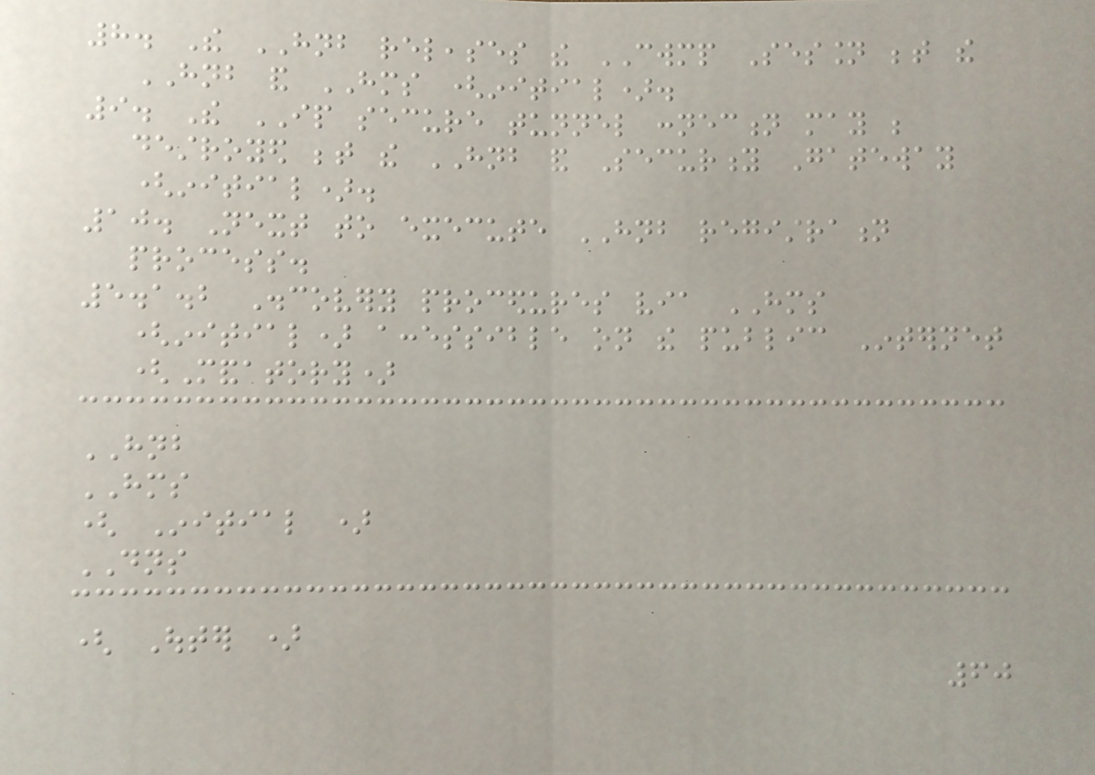8. The HNB releases the CWMP Session between the
HNB and HMS (initial).
9. The IP secure tunnel connection may be
destroyed between the HNB and Security Gateway
(initial).
10. Next to execute HNB registration
process.
5.1.2 Discovery procedures via HMS
(initial) accessible on the public Internet
(Mandatory)
HNB
HMS
( Initial )
DNS
( Outer )
60
